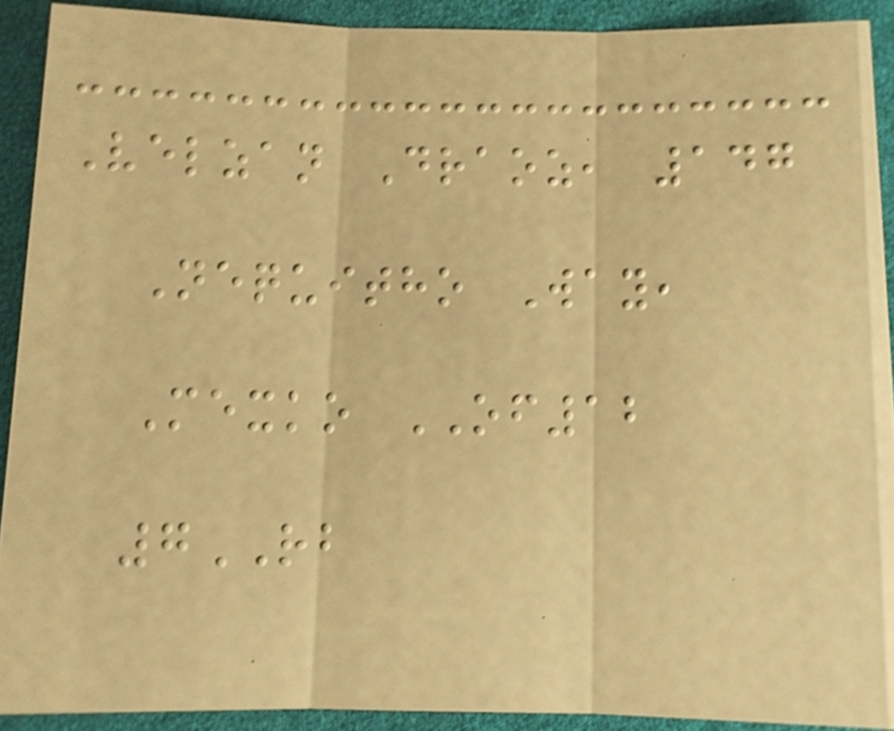Velzan Draoz, 147
Nequitho Way,
Mexko OF12
7RB
